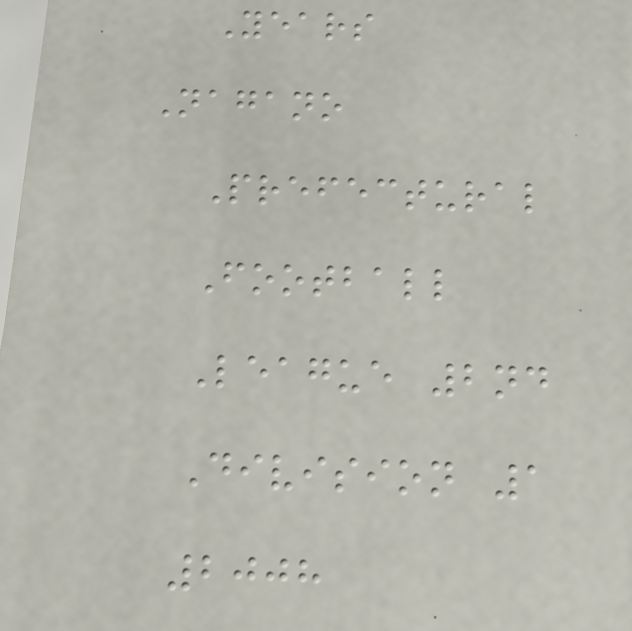Years
Nagano
Prefectural
Football
League 2nd
Division 1
2008
